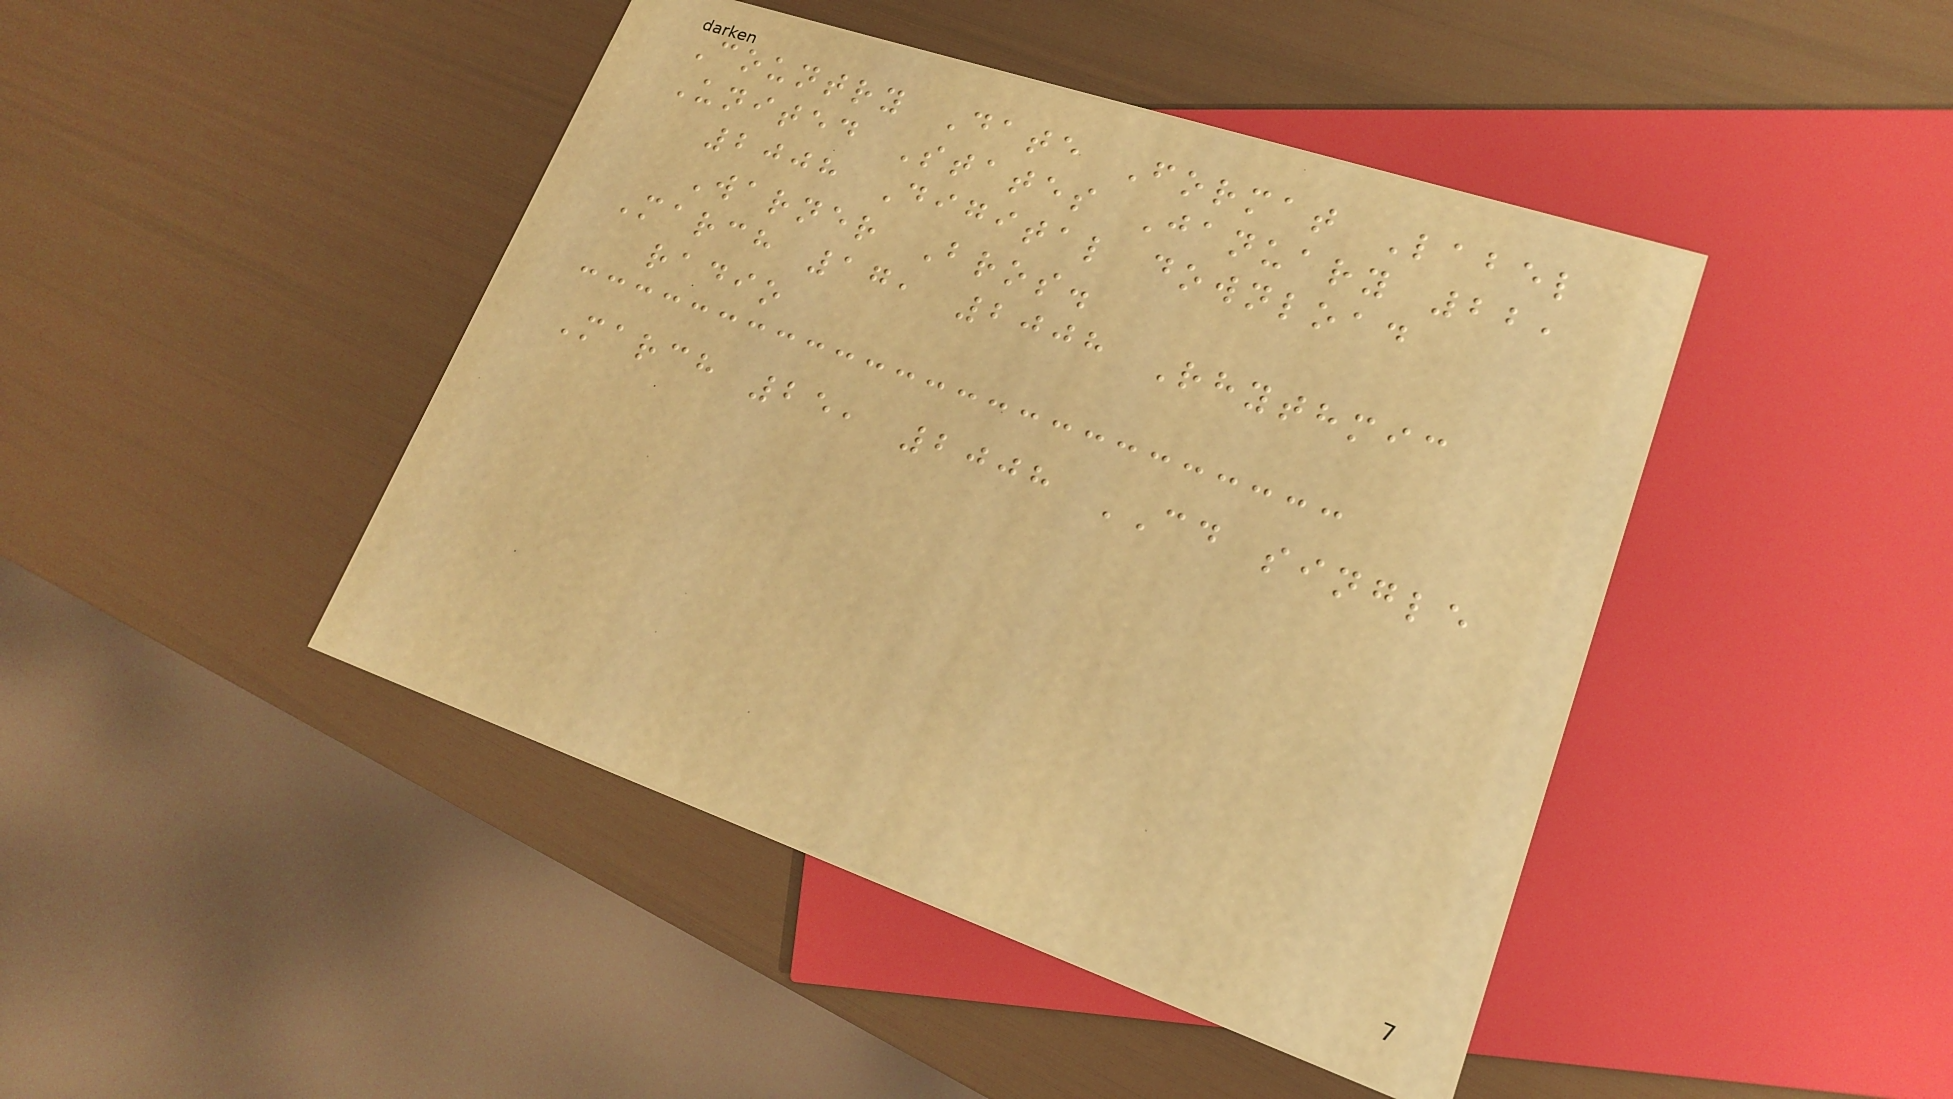Country Date Format Label
United States January 22,
2008 Digital download
Warner Bros.
March 17, 2008 Rhythmic
radio
March 25, 2008 CD single
